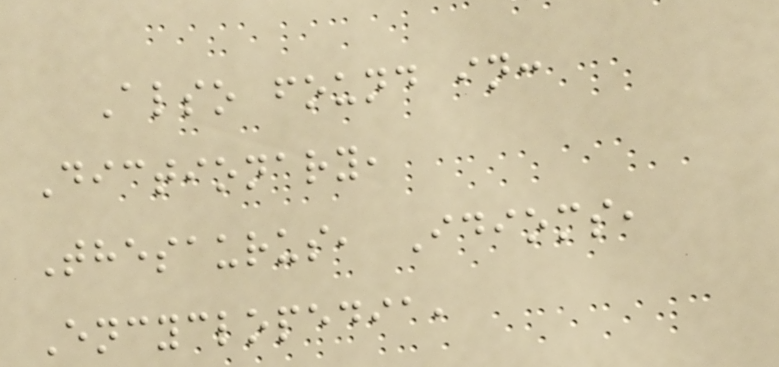Also found in:
Dictionary,
Thesaurus, Idioms,
Encyclopedia,
